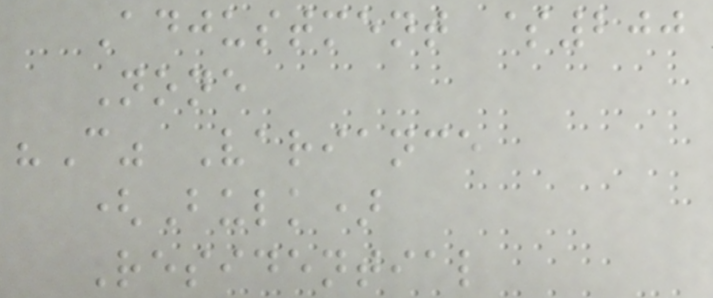Adjustment $200
None
"C" Variance
(Bulk)
Residential
